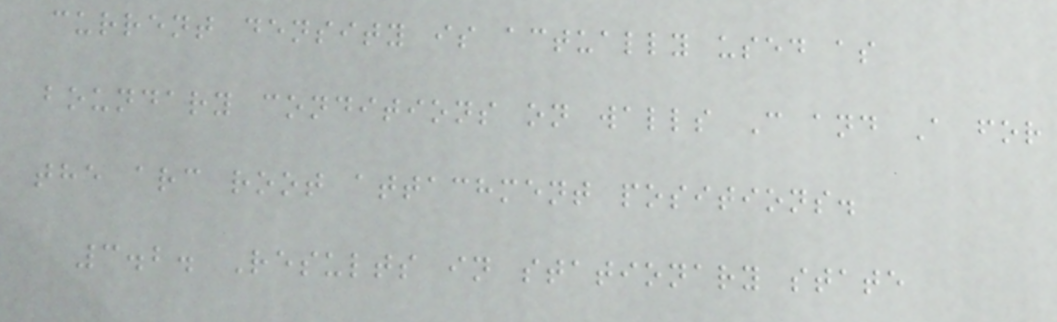current density is actually used as
boundary conditions on walls C and A for
the arc root attachment positions.
3.2. Results in stationary state
